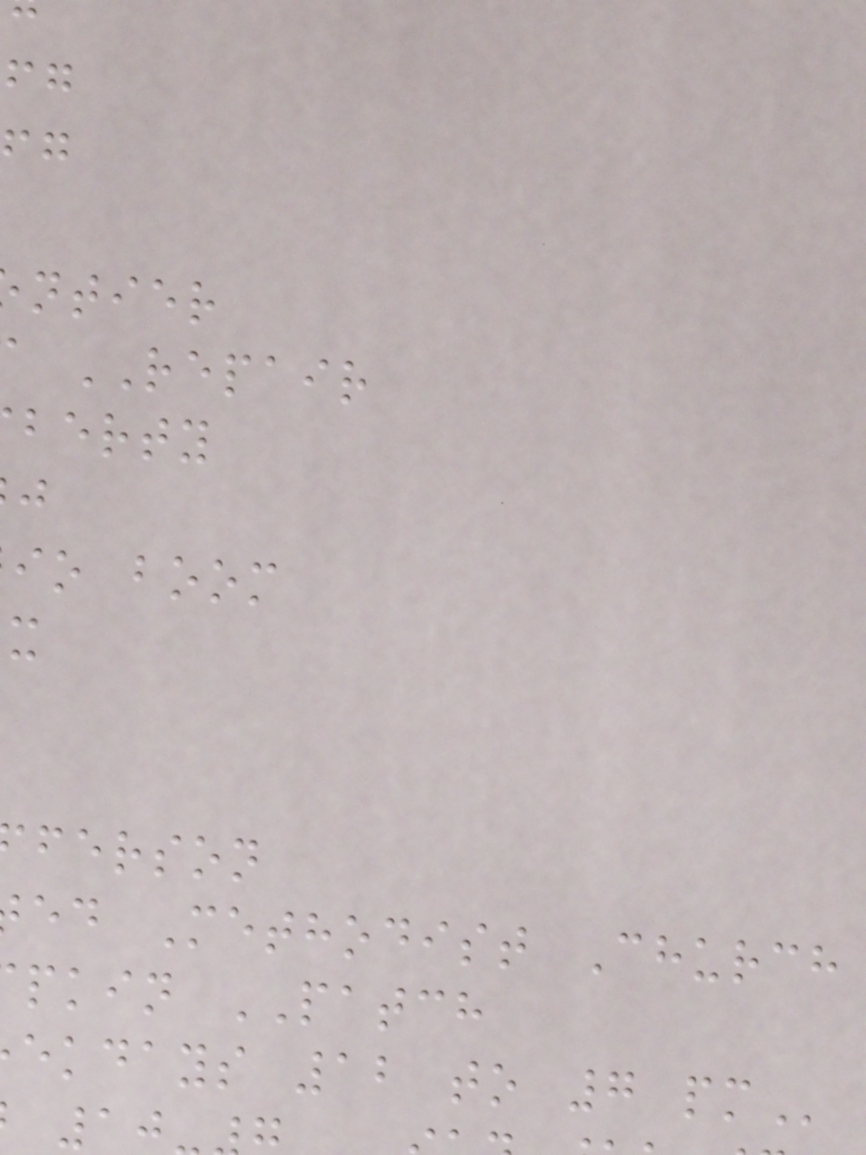ntier
REPAIR
berty
io boom
ferson
ed Methodist Church
pkin PATCH
ekdays 12 to 7
